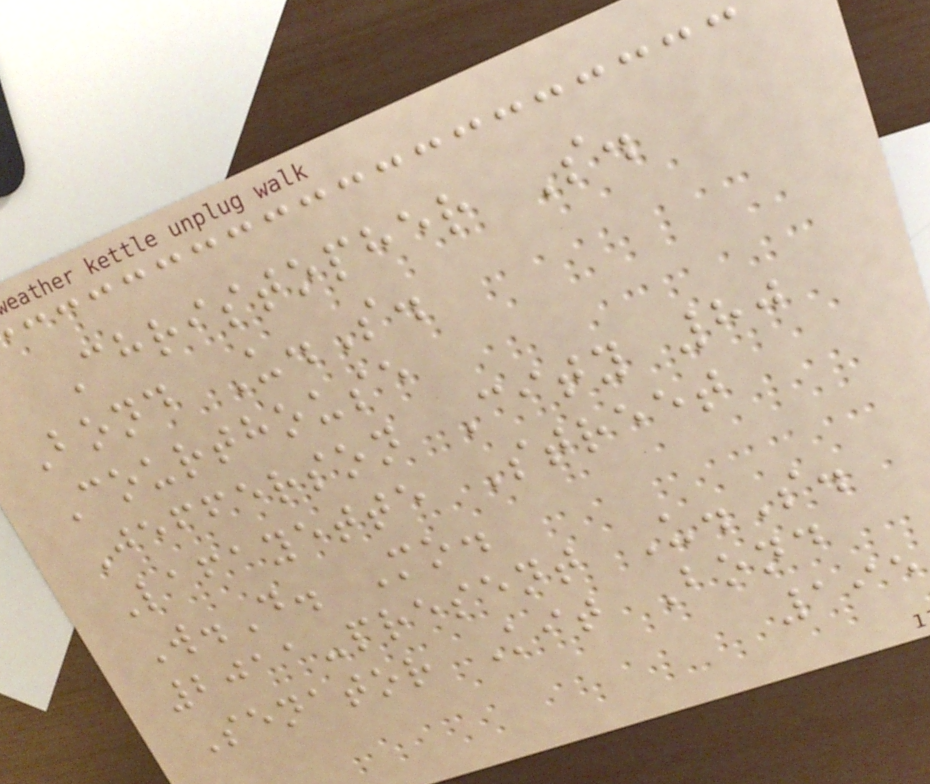Christopher S.
Bond U.S.
Courthouse
Jefferson City 80
Lafayette Street
W.D. Mo.
2011-present U.S.
Senator Kit Bond
195
